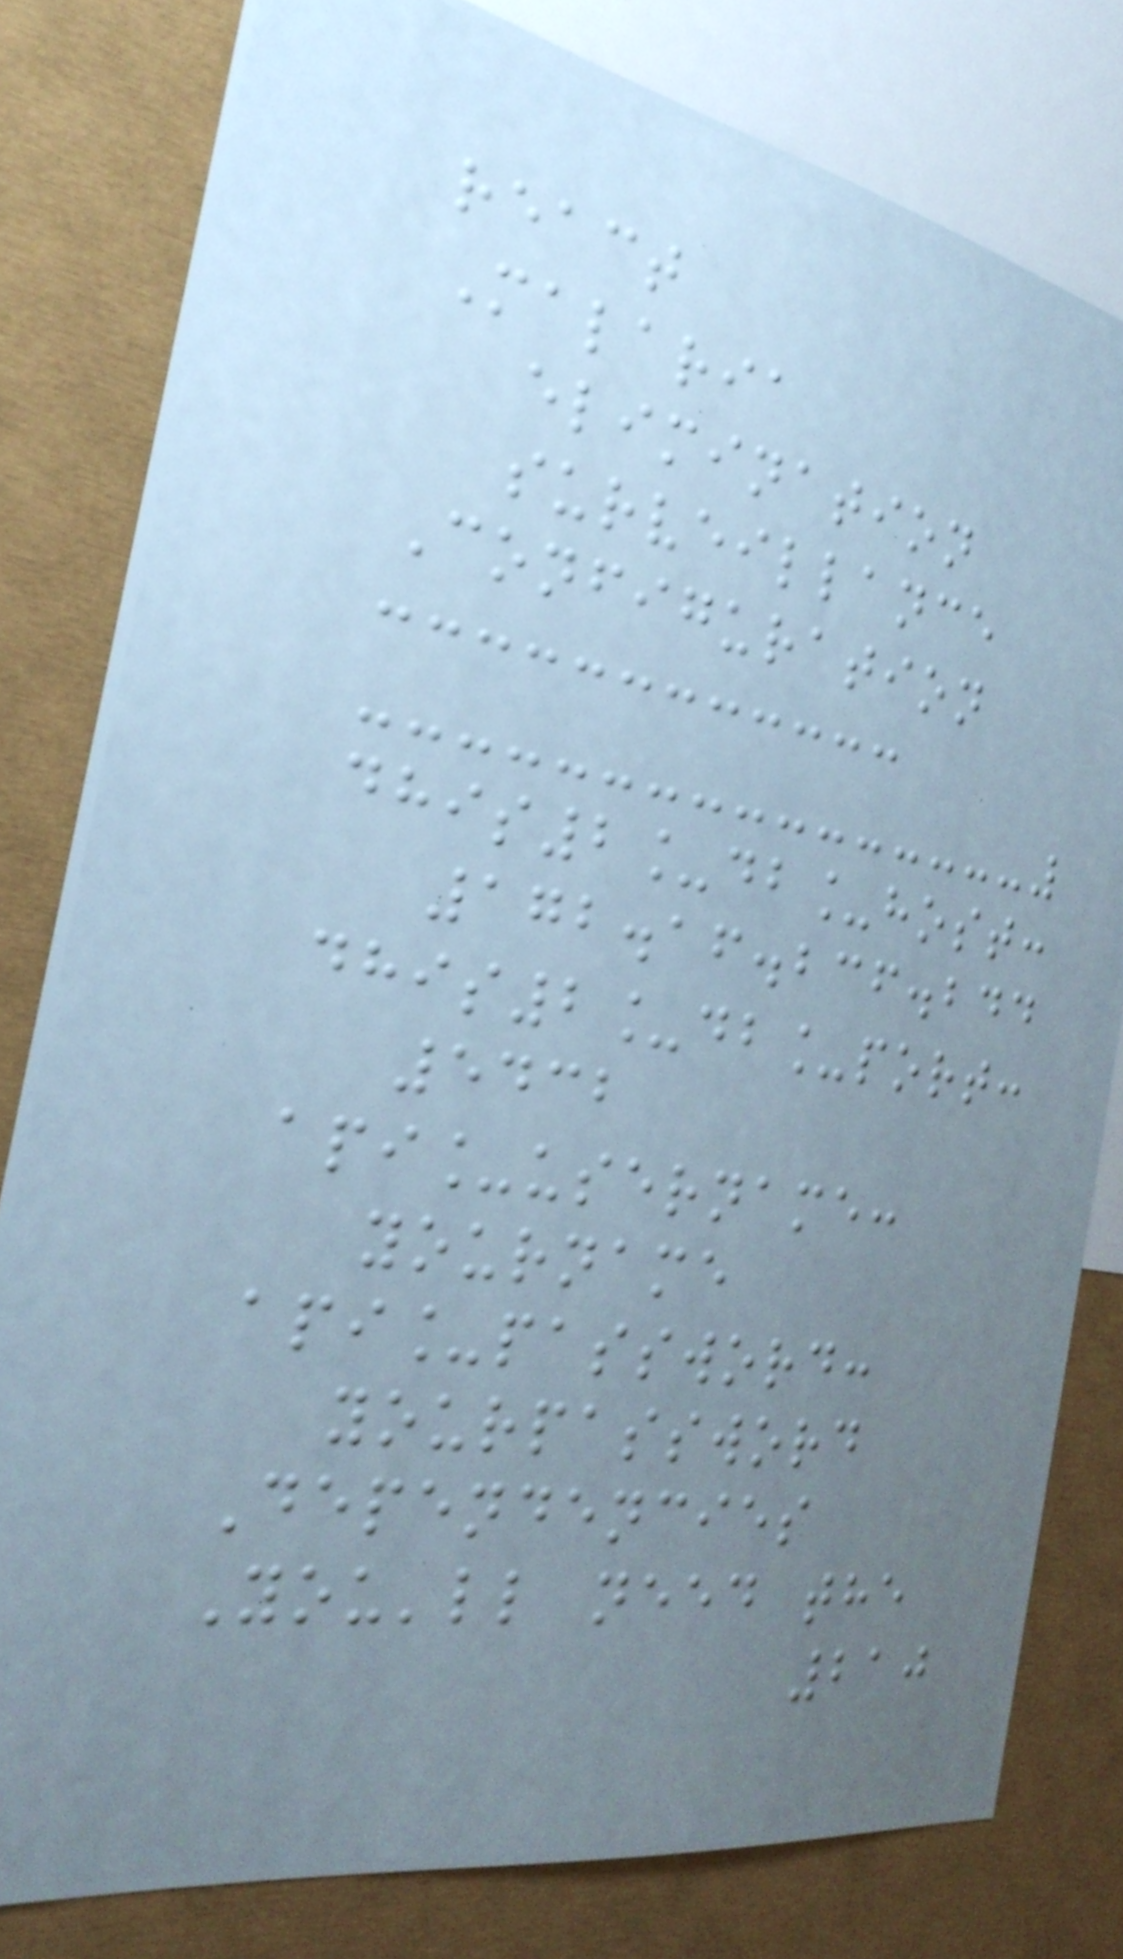react
Malaria
elimination
surveillance
Configuration
dhis2_db_host:
172.16.236.244
dhis2_db_port:
5432
api_username:
yourname
api_password:
yourpassword
Dependencies
You'll need the
210
